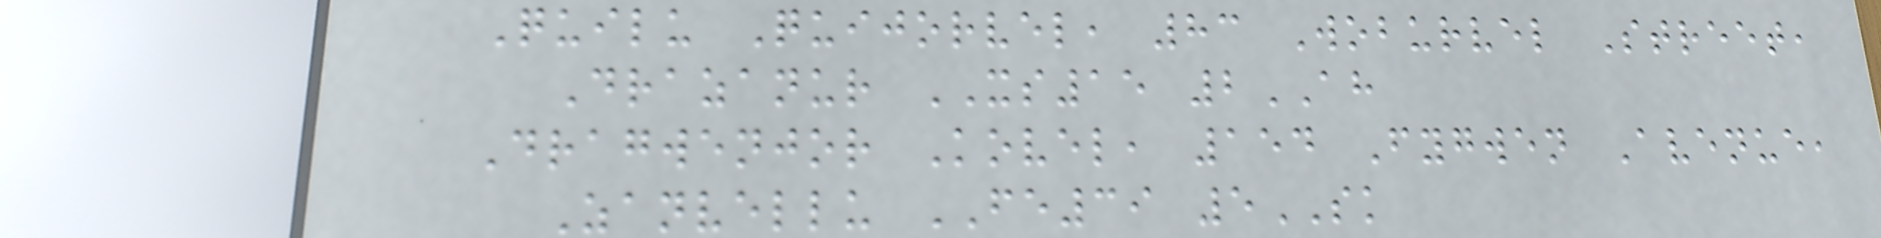Quilu Quijorvel, 83 Woburvel Street,
Drazanur XS15 2AH
Dragwenjor Kovel, 154 Fygwen Avenue,
Zanvellu FE39 5SK
